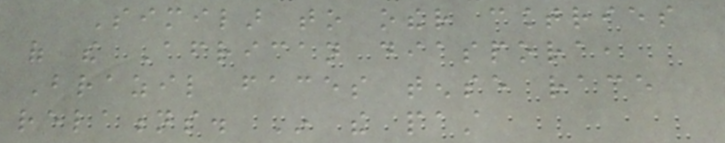Similar to other countries
of the African diaspora,
Brazil faces tense race
relations. In the past
